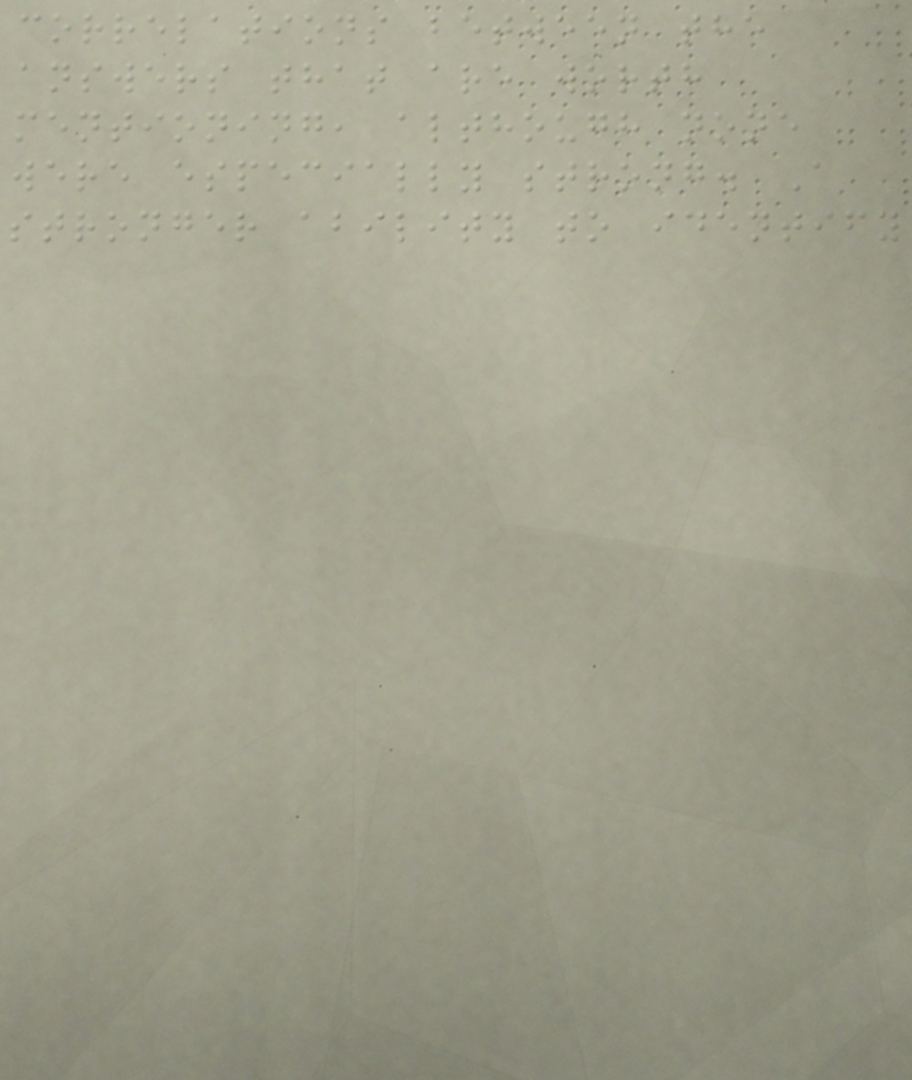correlations between the
answers that are worth
mentioning, although none
were especially strong. A
stronger ability to identify
